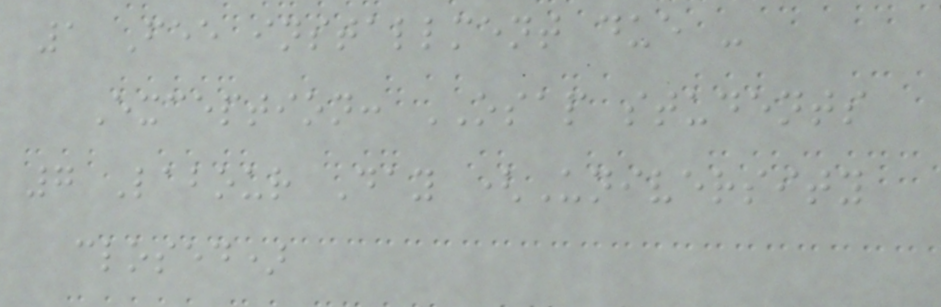1 Fee installment due -
Exception: OSAP students
7 Labour Day (University
closed)
